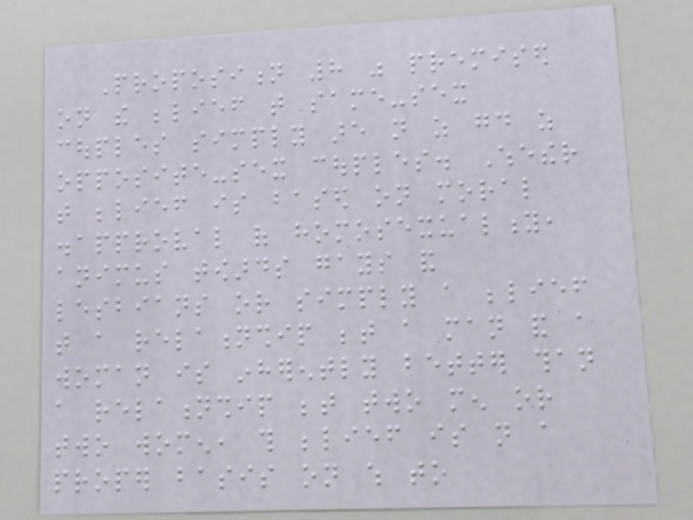Proposition 8 was premised
on the belief that same-sex
couples simply are not as good as
opposite-sex couples. Whether
that belief is based on moral
disapproval of homosexuality,
animus towards gays and
lesbians or simply a belief
that a relationship between a man and a
woman is inherently better than
a relationship between two men or
two women, this belief is not a
proper basis on which to
